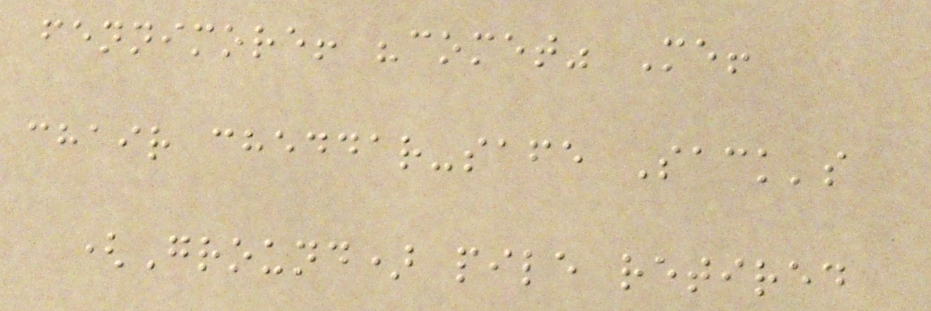fennimore! "comet" Me!
chair cheddar-safe Sack's
(Ground) pile retired
